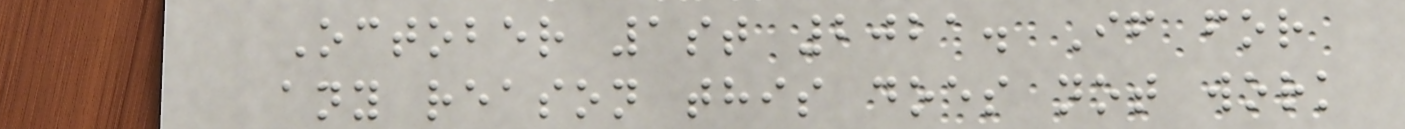October 1st 2021. If for
any reason this does not work
